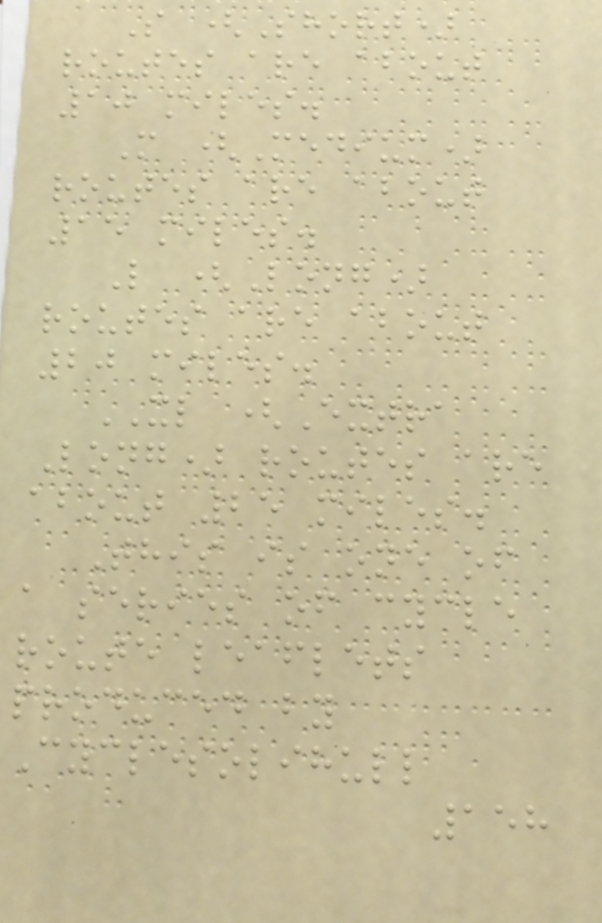S (Short)
routes are about
10 miles.
M (Medium)
routes are about
15 miles.
L (Long)
routes are about
20 miles.
XL (Extra
Long) routes are
about 25 miles.
This is one of
a series of cycle
route leaflets
produced by
Cyclesolihull
158
